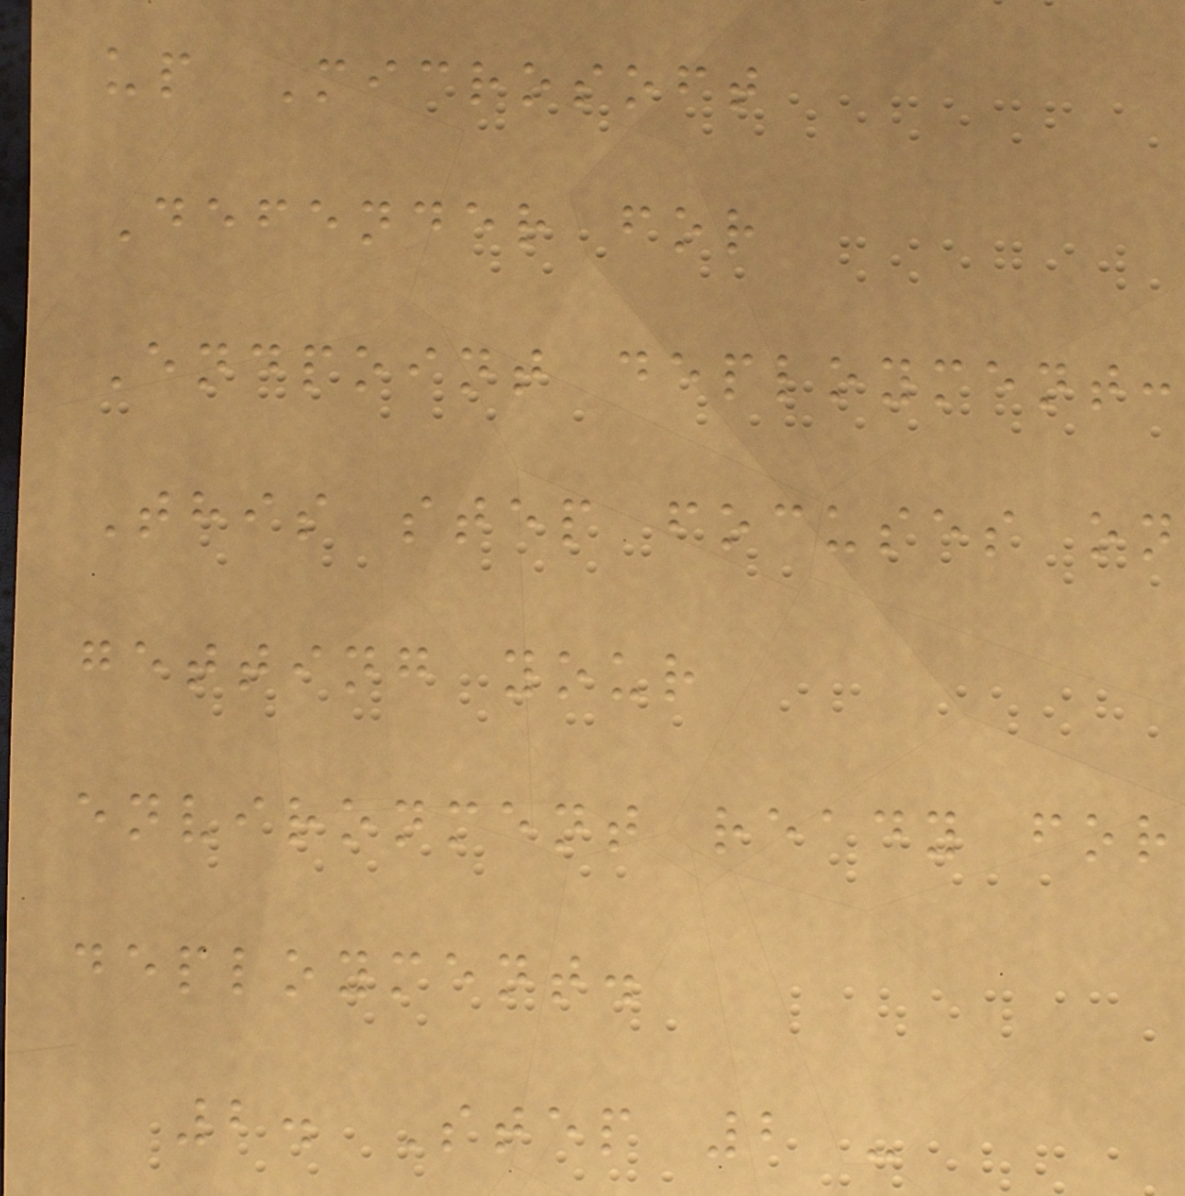up Microsoft
Defender for
Endpoint deployment:
This step focuses on
getting your
environment ready for
deployment.
2. Step 2 -
